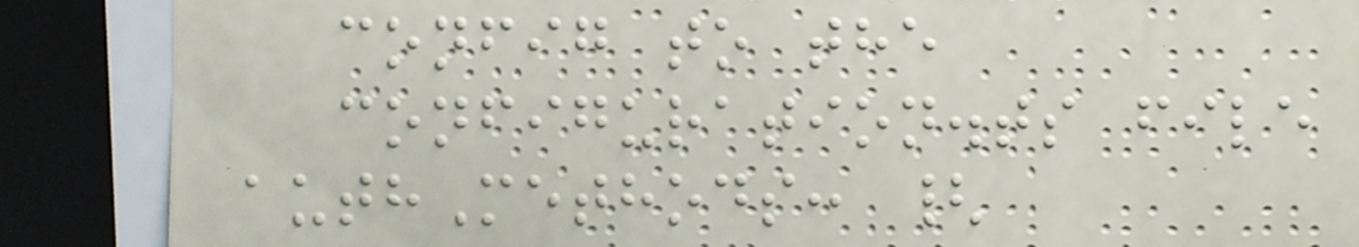config to the
configuration.ts file
authMethods: {
